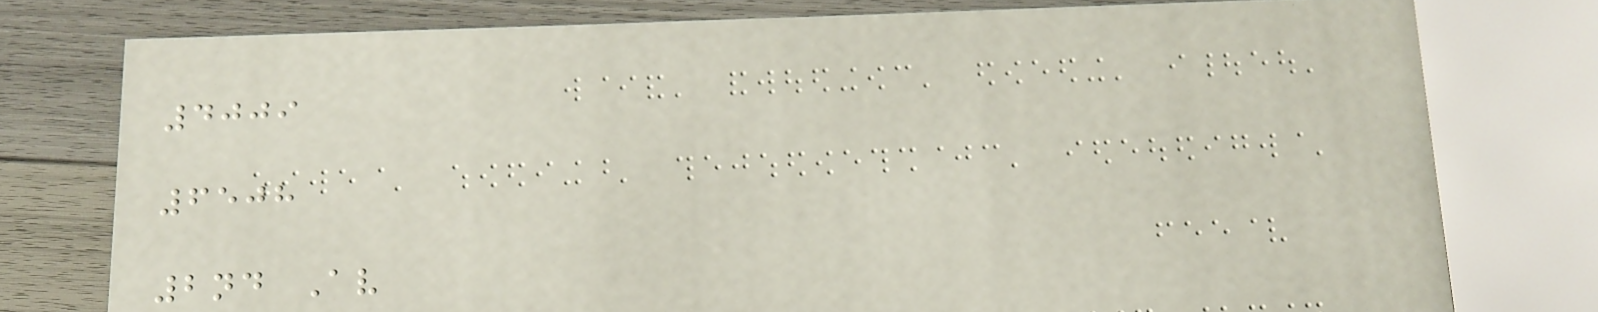4009
6508
2nd Av
